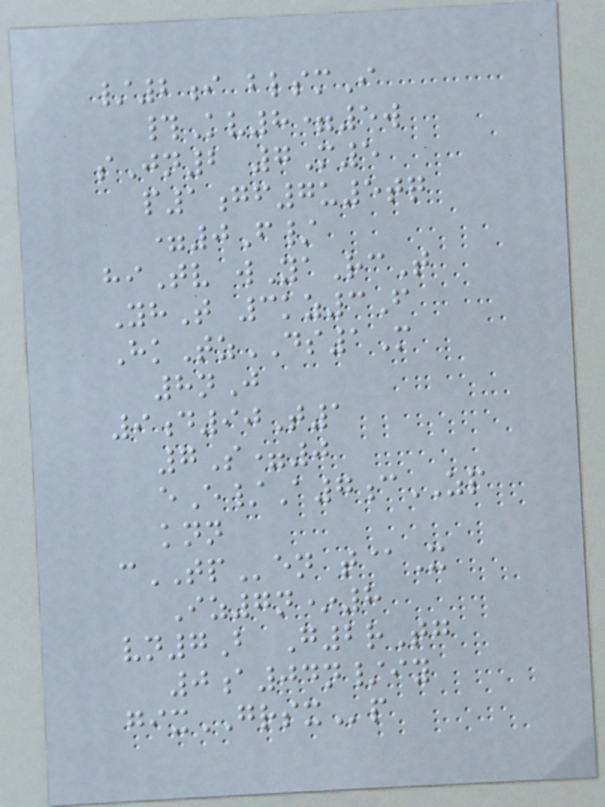/2i blsmI
#Kv8=5w
sJn2 7M5
p1gf7u5tq
=0F/
hiTv wYaRcT
YhT 3kz3F
HkTzDS1M
8nJ
9d90T1
7S=0
eE/A7cZP
knn
cTPen t@X
Iz7n*8
vn7B G2rTg
0a04n/iy
gixGRSXp
